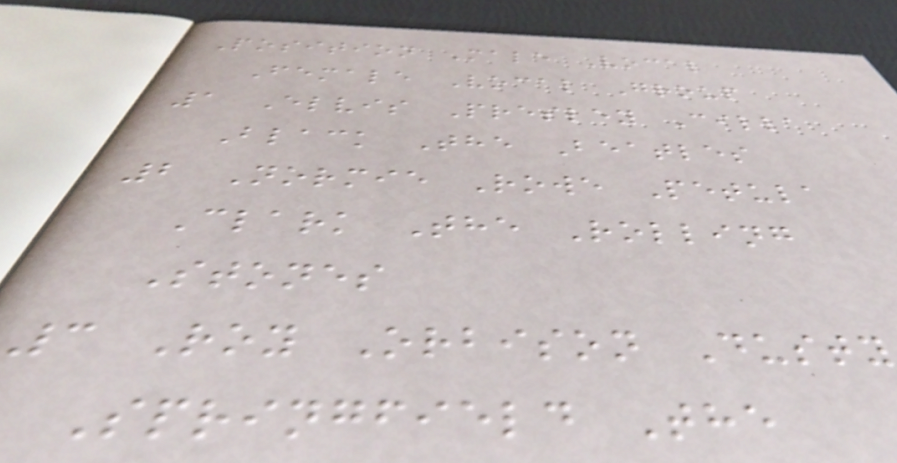Position Male Vocal
Female Vocal Group
1 Elvis Presley Cilla
Black The Beatles
2 Normie Rowe Petula
Clark The Rolling
Stones
3 Roy Orbison Dusty
Springfield The
